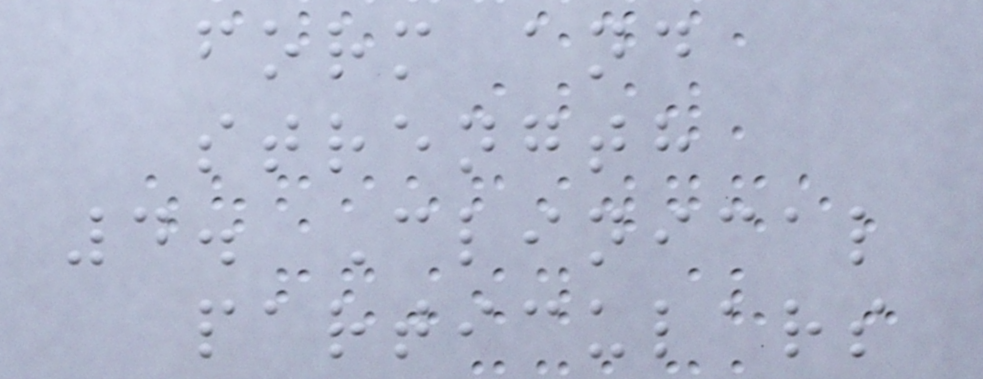form and
strength
4. Clinical
particulars
